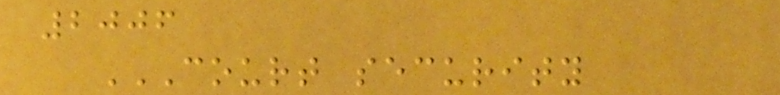2006
COURT SECURITY
